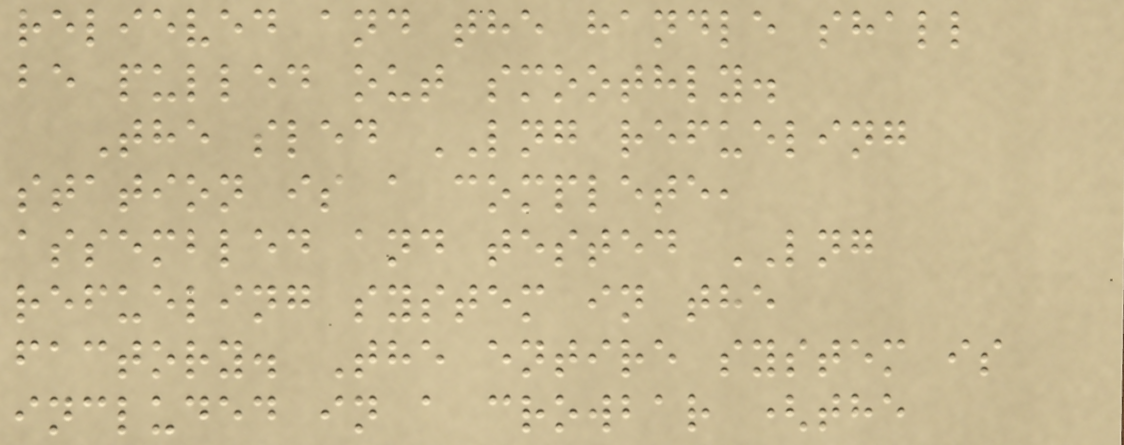relieved and the handle shall
be pulled out smoothly.
The sled LNG refueling
station is a complete,
assembled and tested LNG
refueling system in the
factory. The entire system is
included in a crowbar (the
